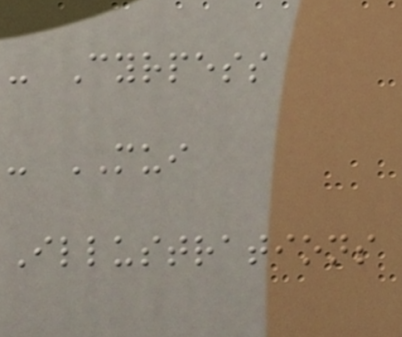- Cyrpess
- MUI
Illustrations
